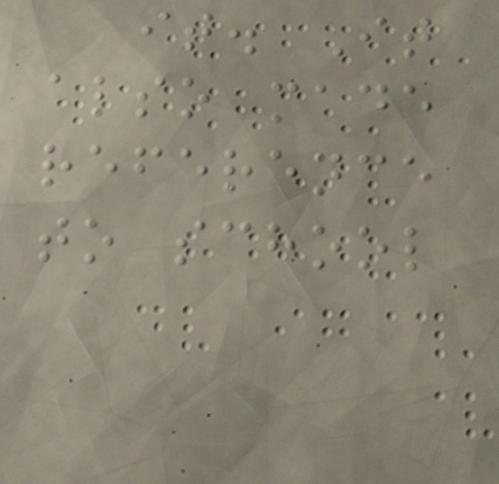it. It
also made
reference
to school
